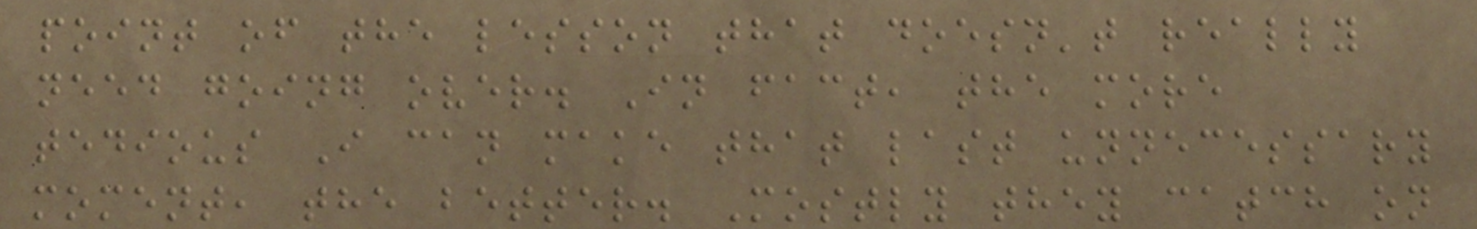point of the lesson that doesn't really
need going over. In fact, the more
tedious I can make that last unnecessary
moment, the better. Mostly they catch on
